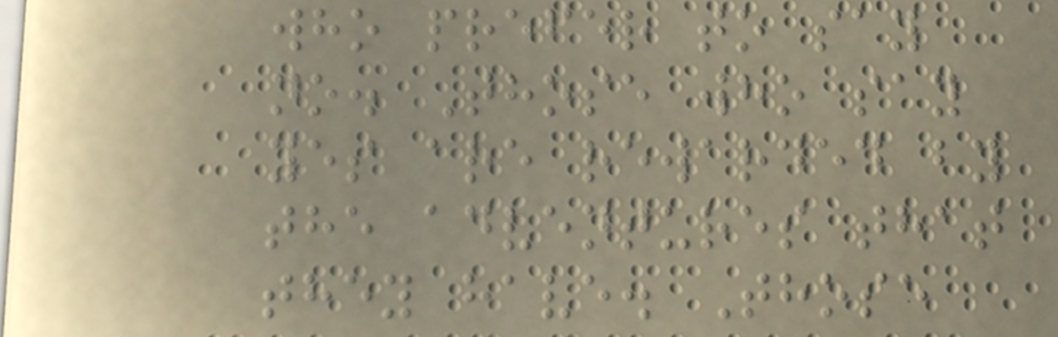who prefer to say
no. Those who say
yes are rewarded by
the adventures that
they have. Those
